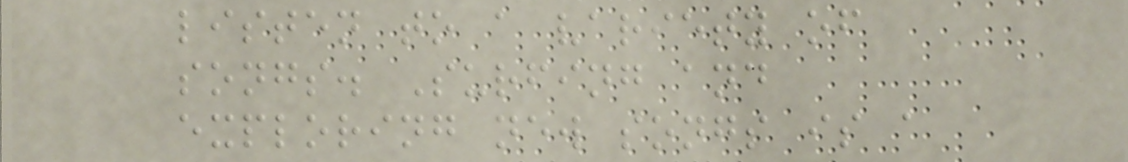listen to a variety of
songs. Surfing and
exploring new songs is a
